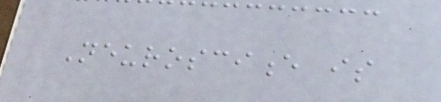Neuroscience is
